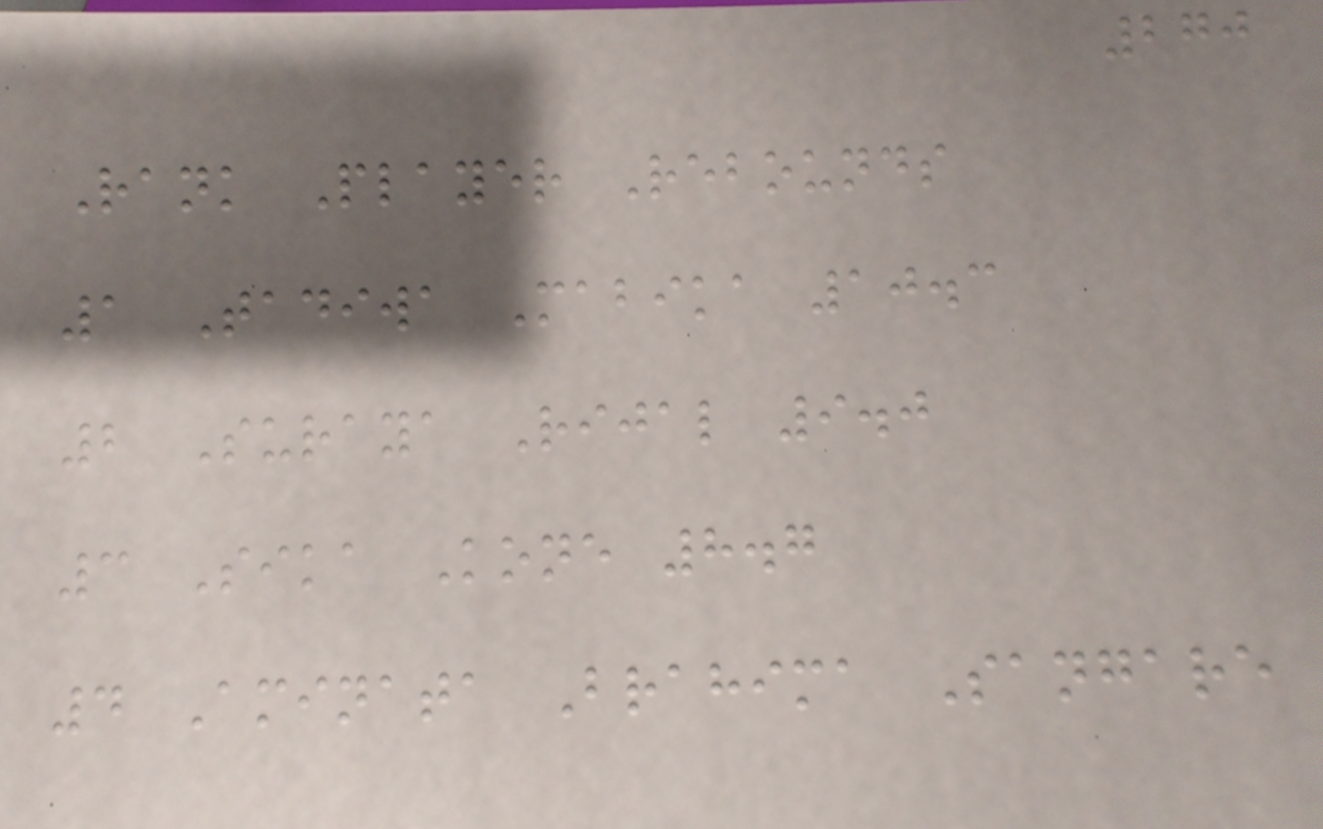270
Rank Player Rebounds
1 Tadiwa Mabika 10.3
2 Suraya Rijal 9.0
3 Sika Kone 8.7
4 Aminata Brahima Sangare
